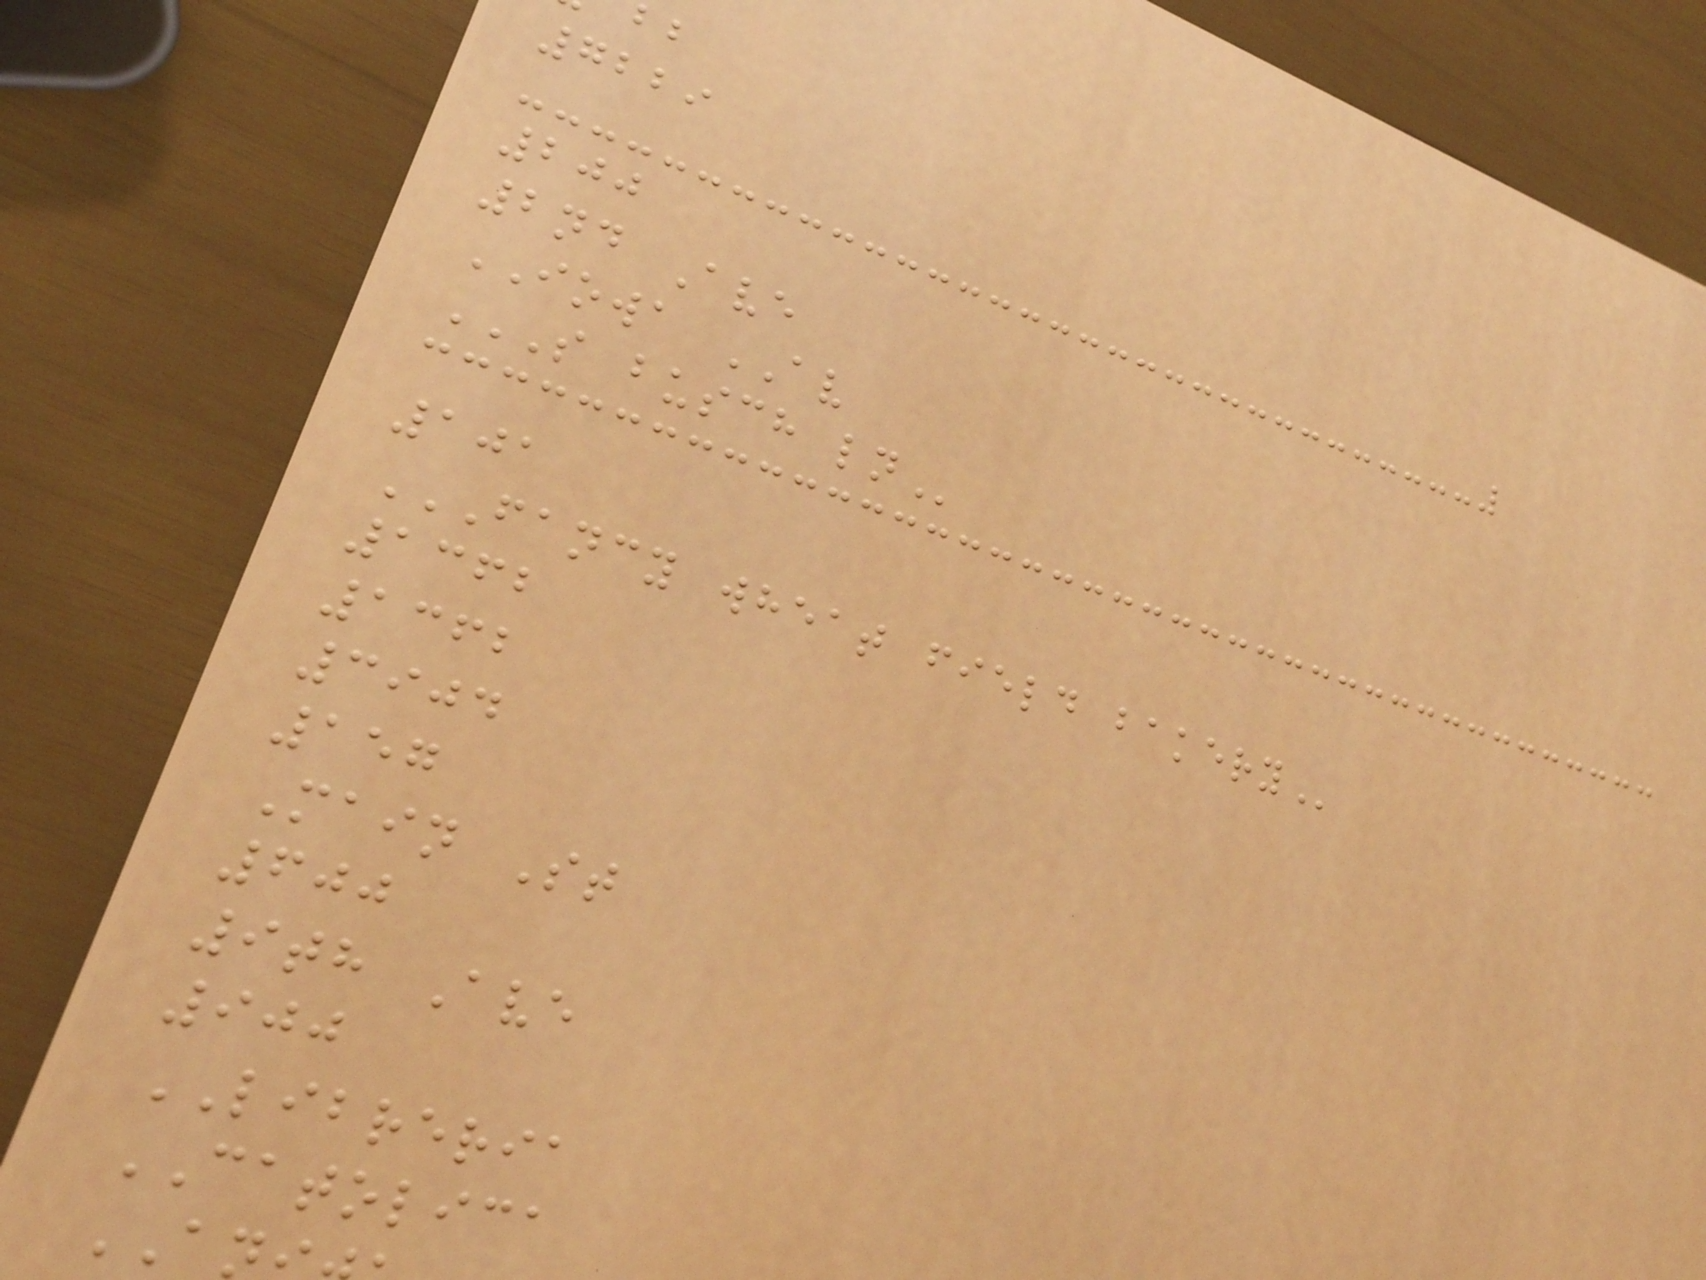7229
200
2nd Ave
IOWA AV
S BUSCH LN
101
FANCY WHEAT FIELD BAKERY
1362
1362
3904
157
Main St
600
9th Ave
900
LIBRERIA
CATOLICA
